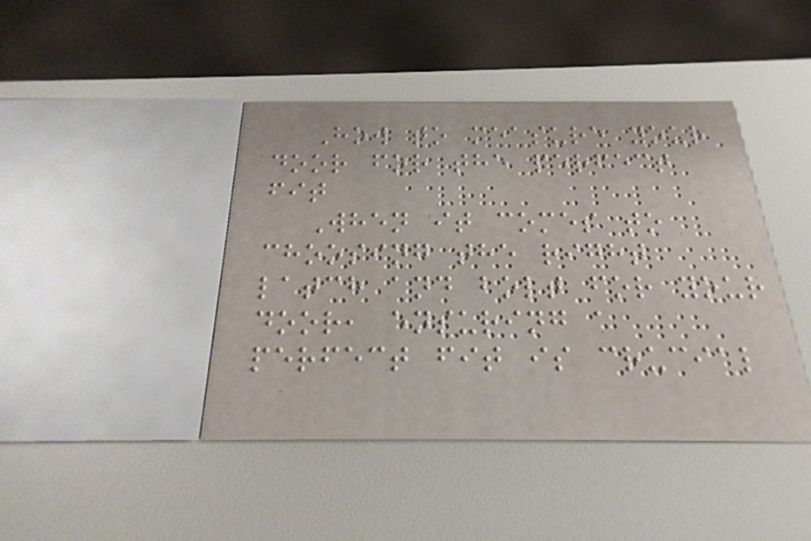How to measure your
door for the perfect
fit
When it comes to
choosing the right
latch and bolt for your
door, ensuring a
perfect fit is crucial
